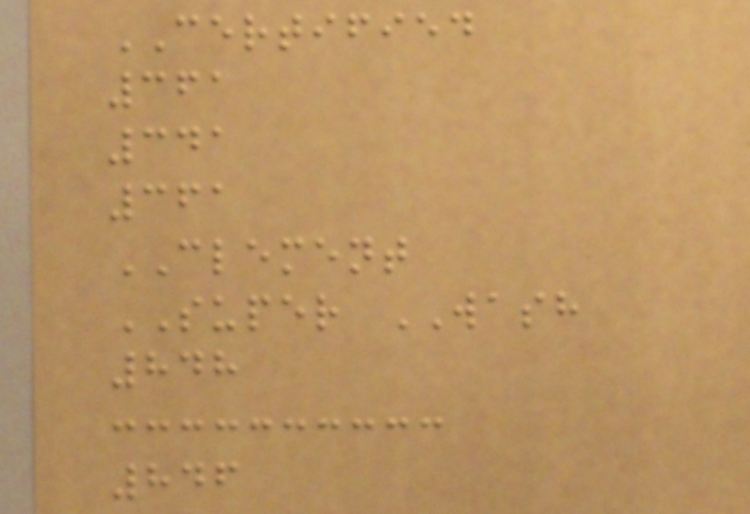CERTIFIED
361
341
361
CLEMENT
SUPER WASH
848
846
